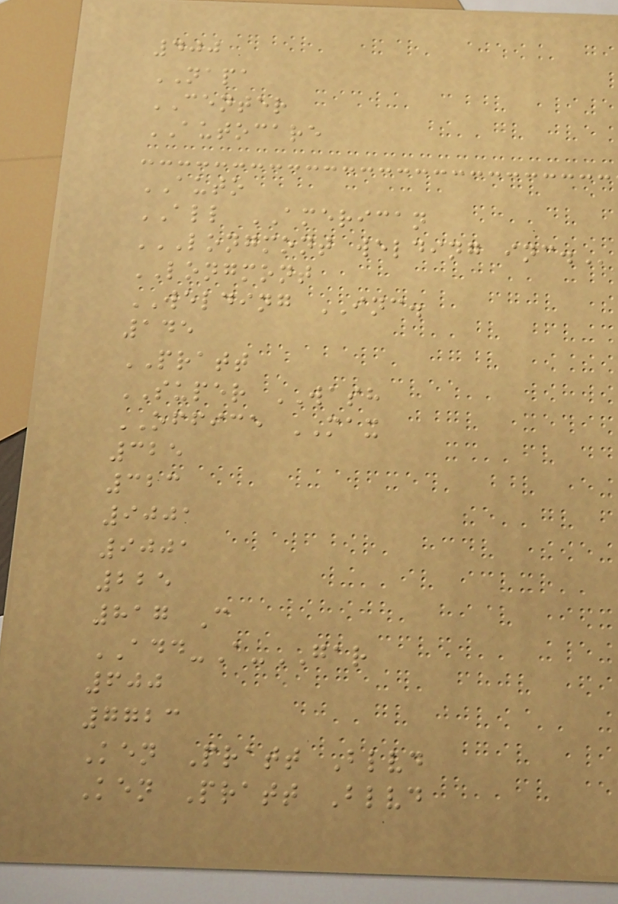400
NAPA
CENTER
AUTOCARE
AUTO
ALL AMERICAN
LONGMONT WELDING INC.
LONGMONT
WELDING INC.
145
PRATT
SUPER WASH
OFFICE MAX
325
323
9001
9001
225
817 C
ADD-A-GAR
600
7723
Ken Pratt Blvd
Ken Pratt Blvd
